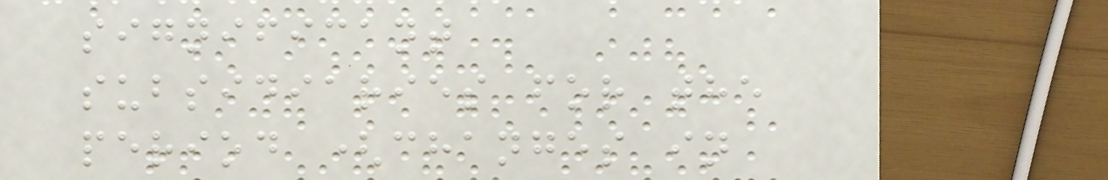significant
subsidiaries for the
period (changes in
